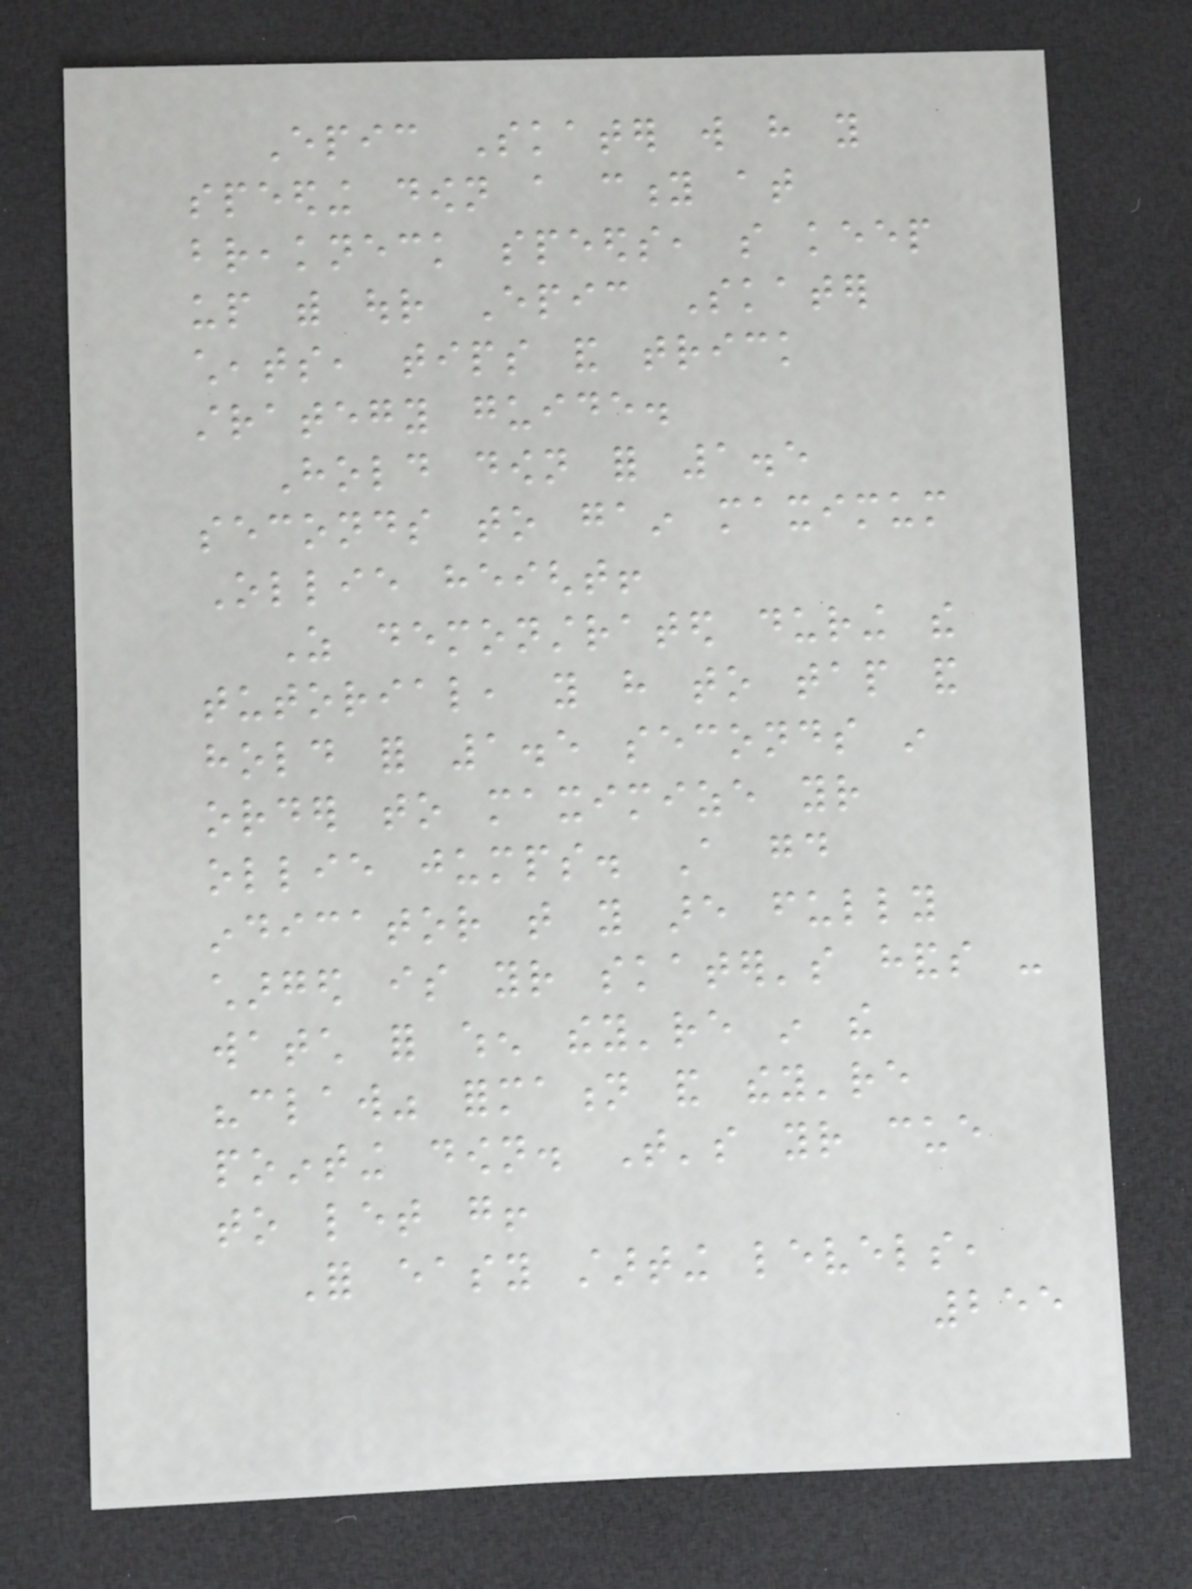Epic Skater will have you
speeding down a city at
breakneck speeds, so keep
up with our Epic Skater
cheats, tips and trick
strategy guide.
Hold down for 1.5
seconds to gain maximum
Ollie height!
As demonstrated during the
tutorial, you have to tap and
hold for 1.5 seconds in
order to maximize your
ollie jumps. A good
indicator that you are fully
charged is your skater's hands -
watch for when they're in the
"claw" formation and they're
pointing down. That's your cue
to let go!
For easy starting levels,
255
